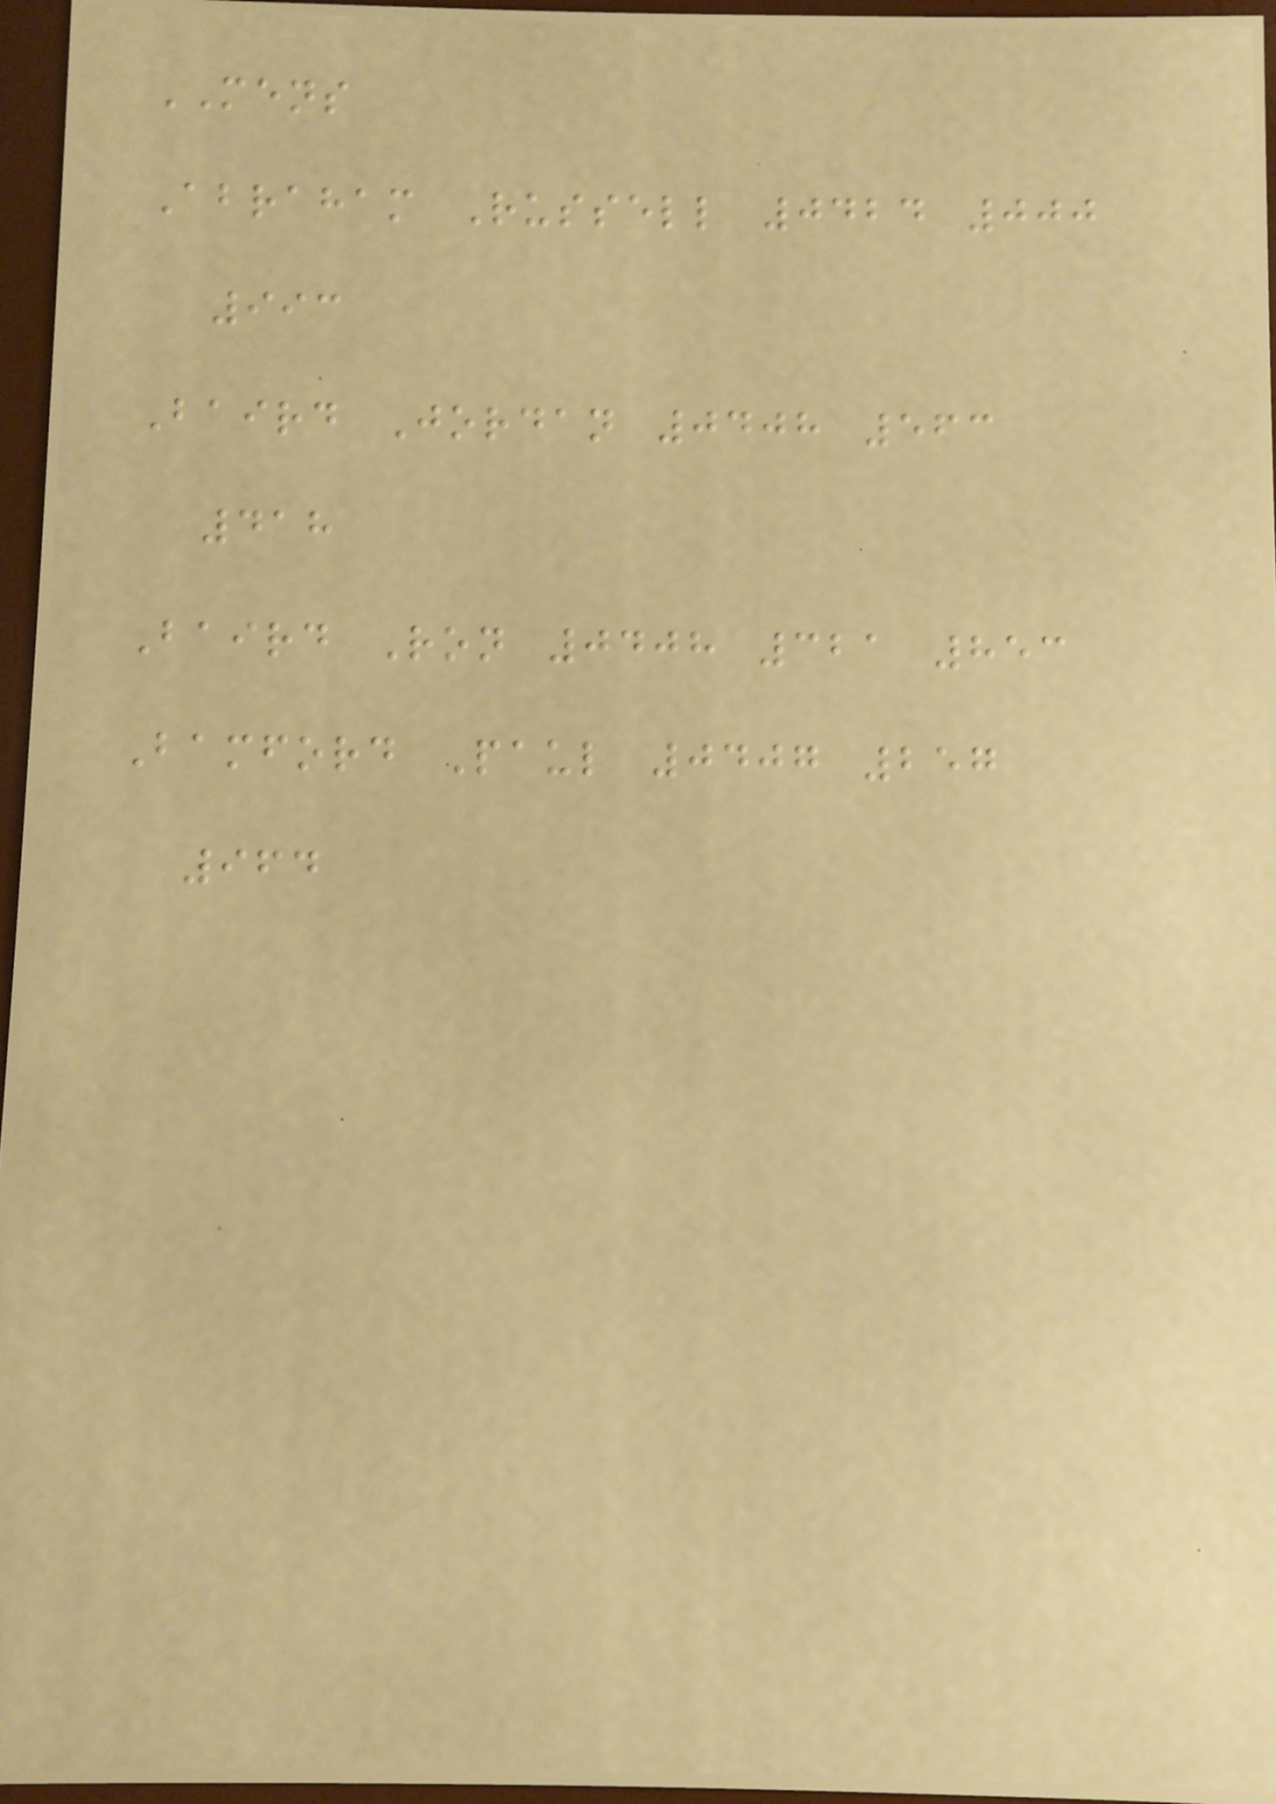MENS
Abraham Russell 0424 000
993
Baird Jordan 0408 563
418
Baird Ron 0408 321 853
Bamford Paul 0407 257
964
